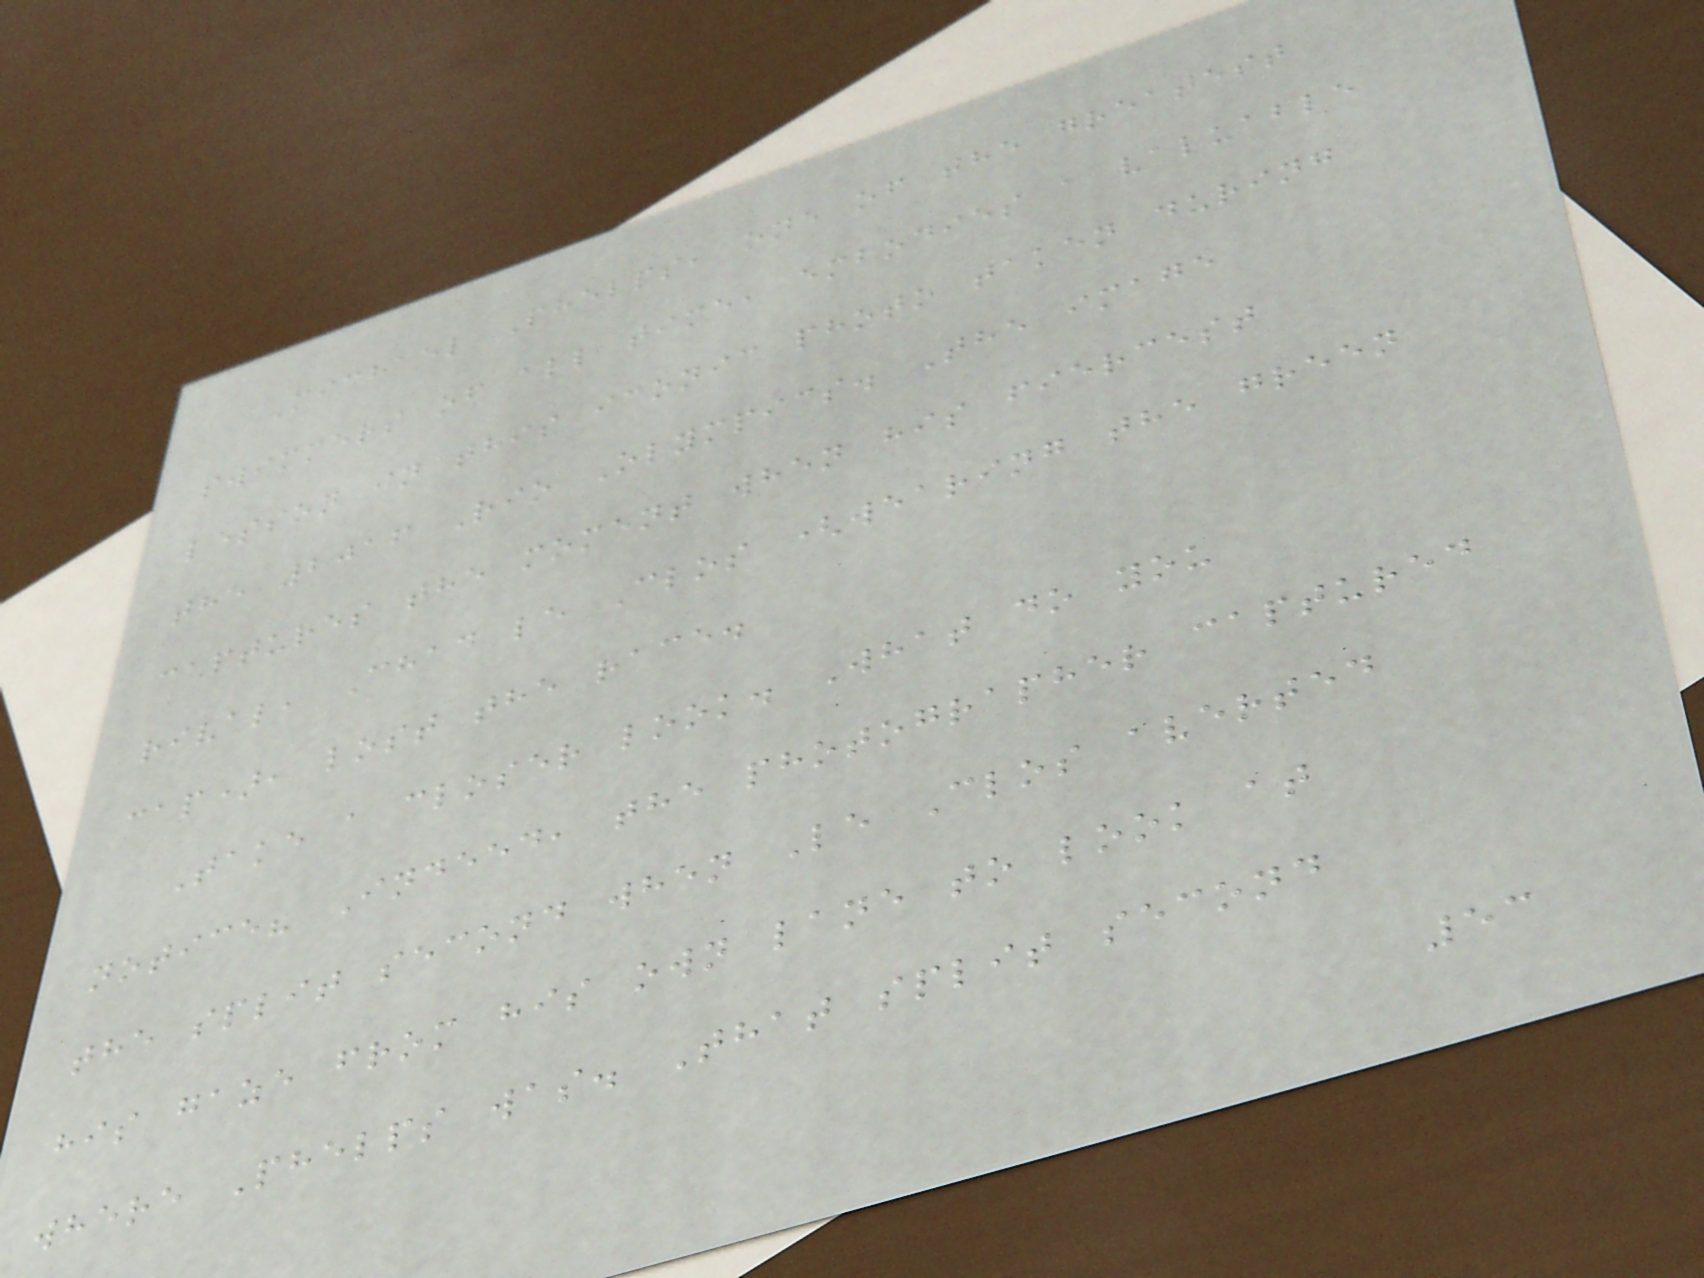Michael Phelps, one of the greatest
swimmers of all time, embodies a valuable
lesson in this iconic photo taken during
the 2016 Rio Olympics. The image
captures the moment when his fiercest
rival, Chad le Clos (wearing the green
cap), lost the race.
Take a closer look. What do you
notice? Indeed, the photographer captured
the split second when Le Clos averted
his gaze from his own lane to look at
where Phelps was. That split second
53
